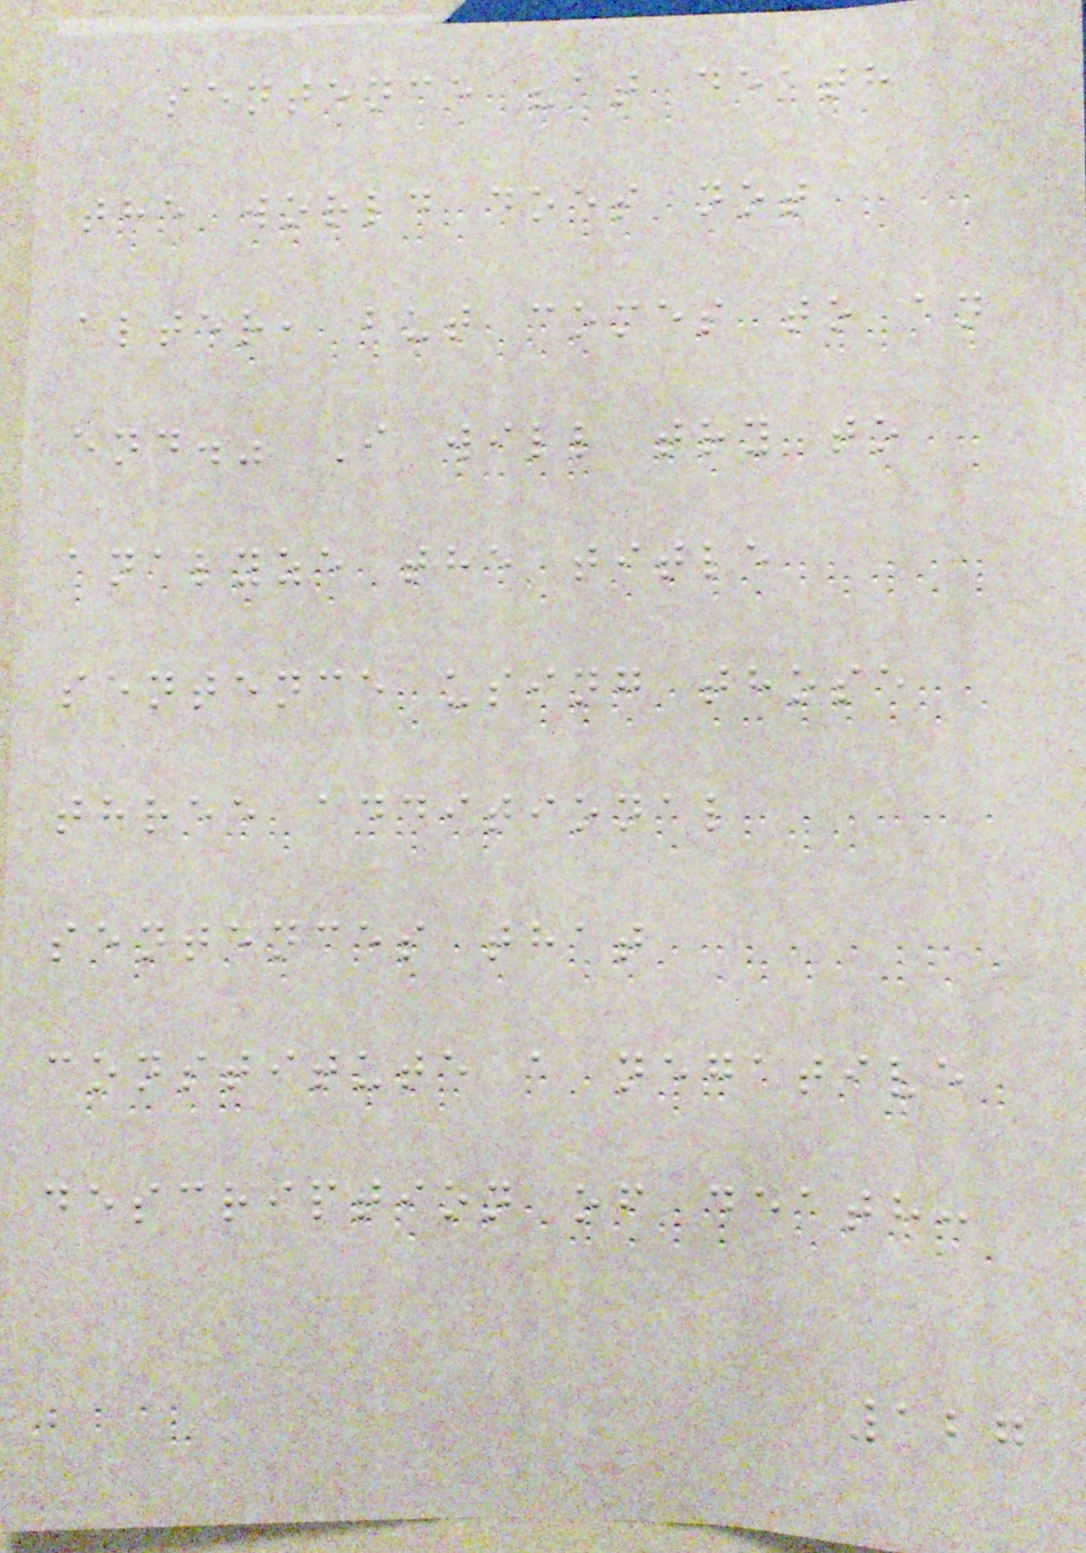sentence "at death
the world does not
alter, but comes to an
end." I will try to
analyze the title
sentence using those
three additional
sentences that
constitute a negative
description of death:
127
